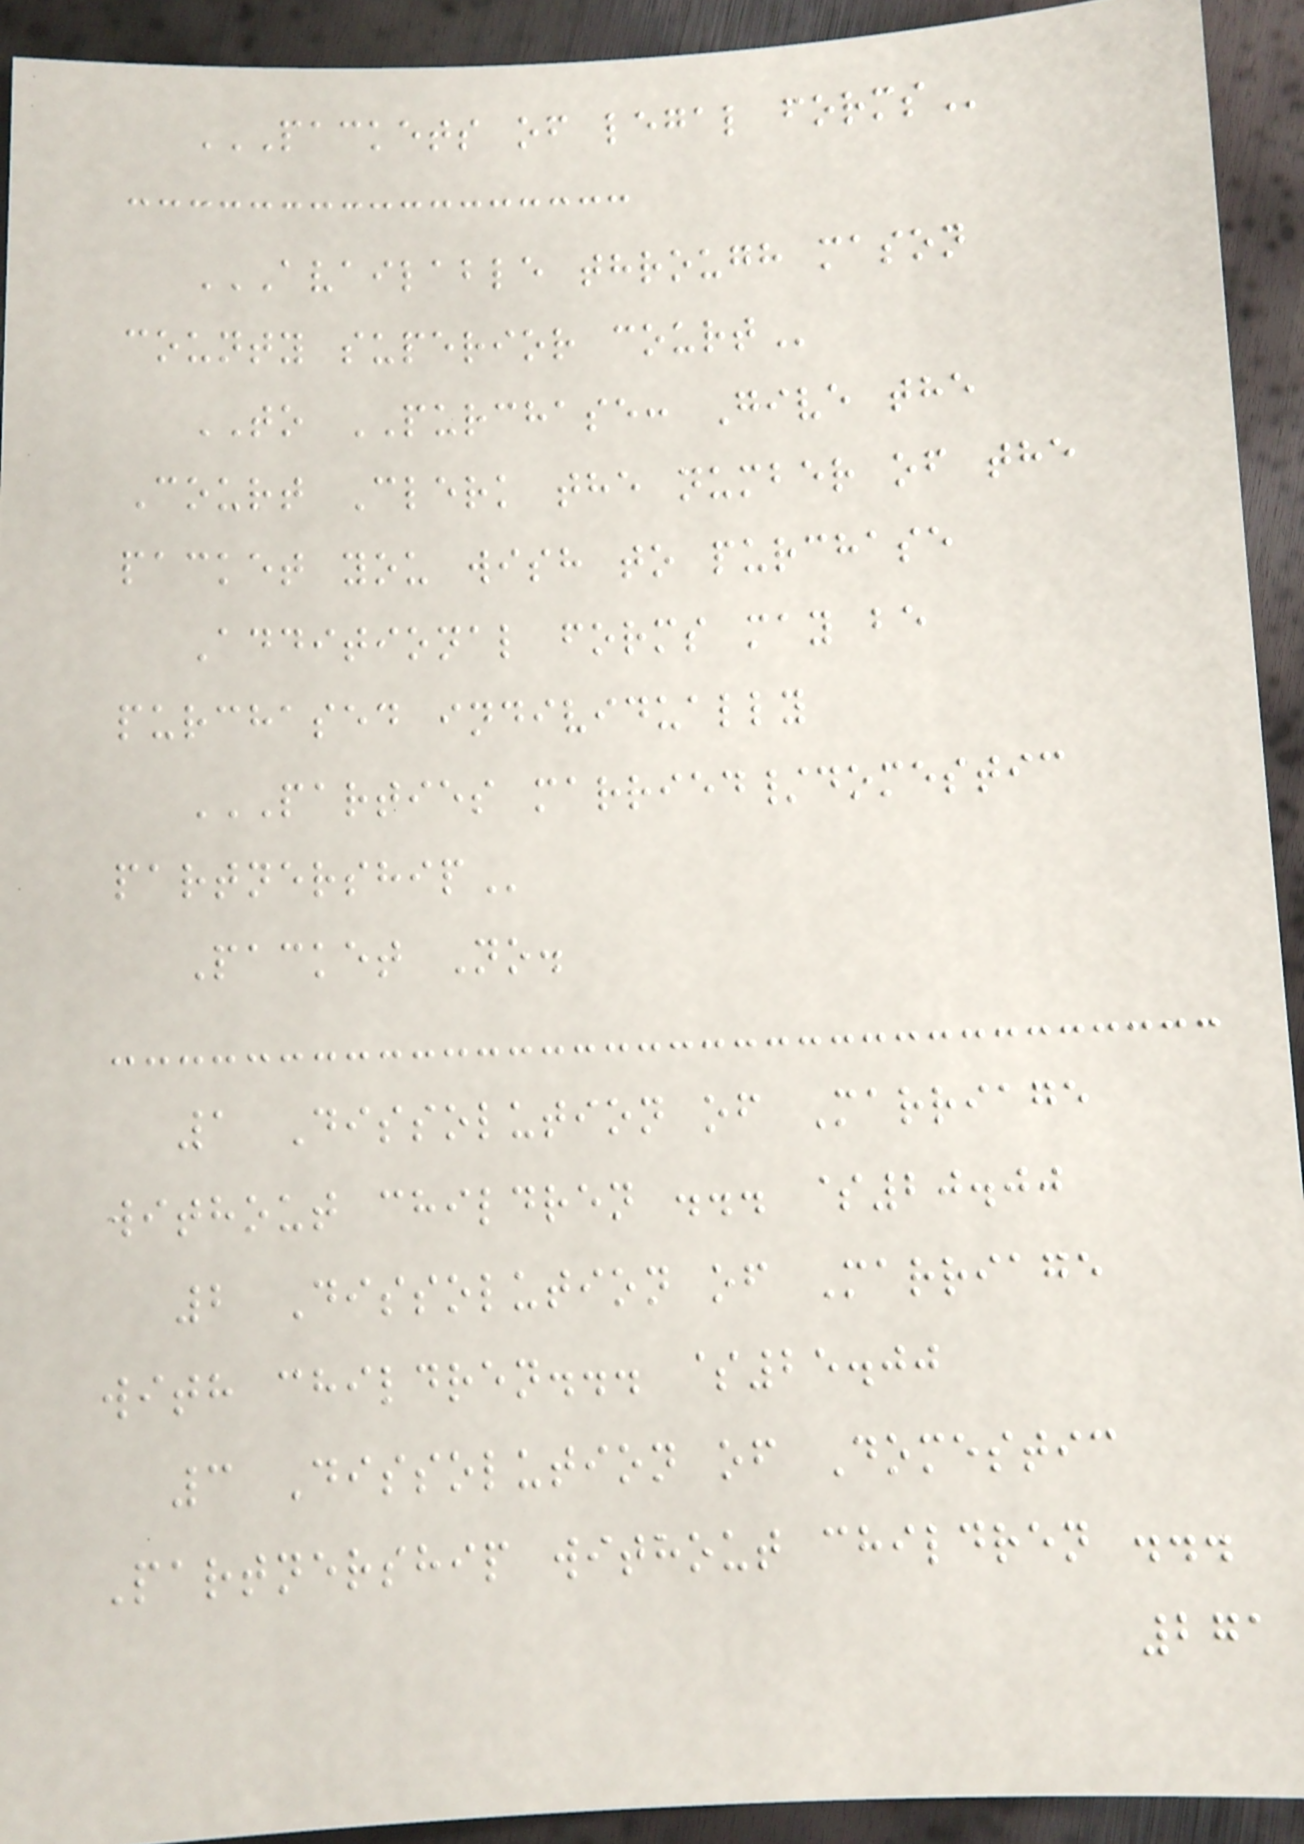PACKETS OF LEGAL FORMS
AVAILABLE THROUGH MASON
COUNTY SUPERIOR COURT
TO PURCHASE: Give the
Court Clerk the number of the
packet you wish to purchase
Additional forms may be
purchased individually
PARTIES MARRIED/DOMESTIC
PARTNERSHIP
Packet No.
1 Dissolution of Marriage
without children ... $20.00
2 Dissolution of Marriage
with children... $25.00
3 Dissolution of Domestic
Partnership without children ...
271
